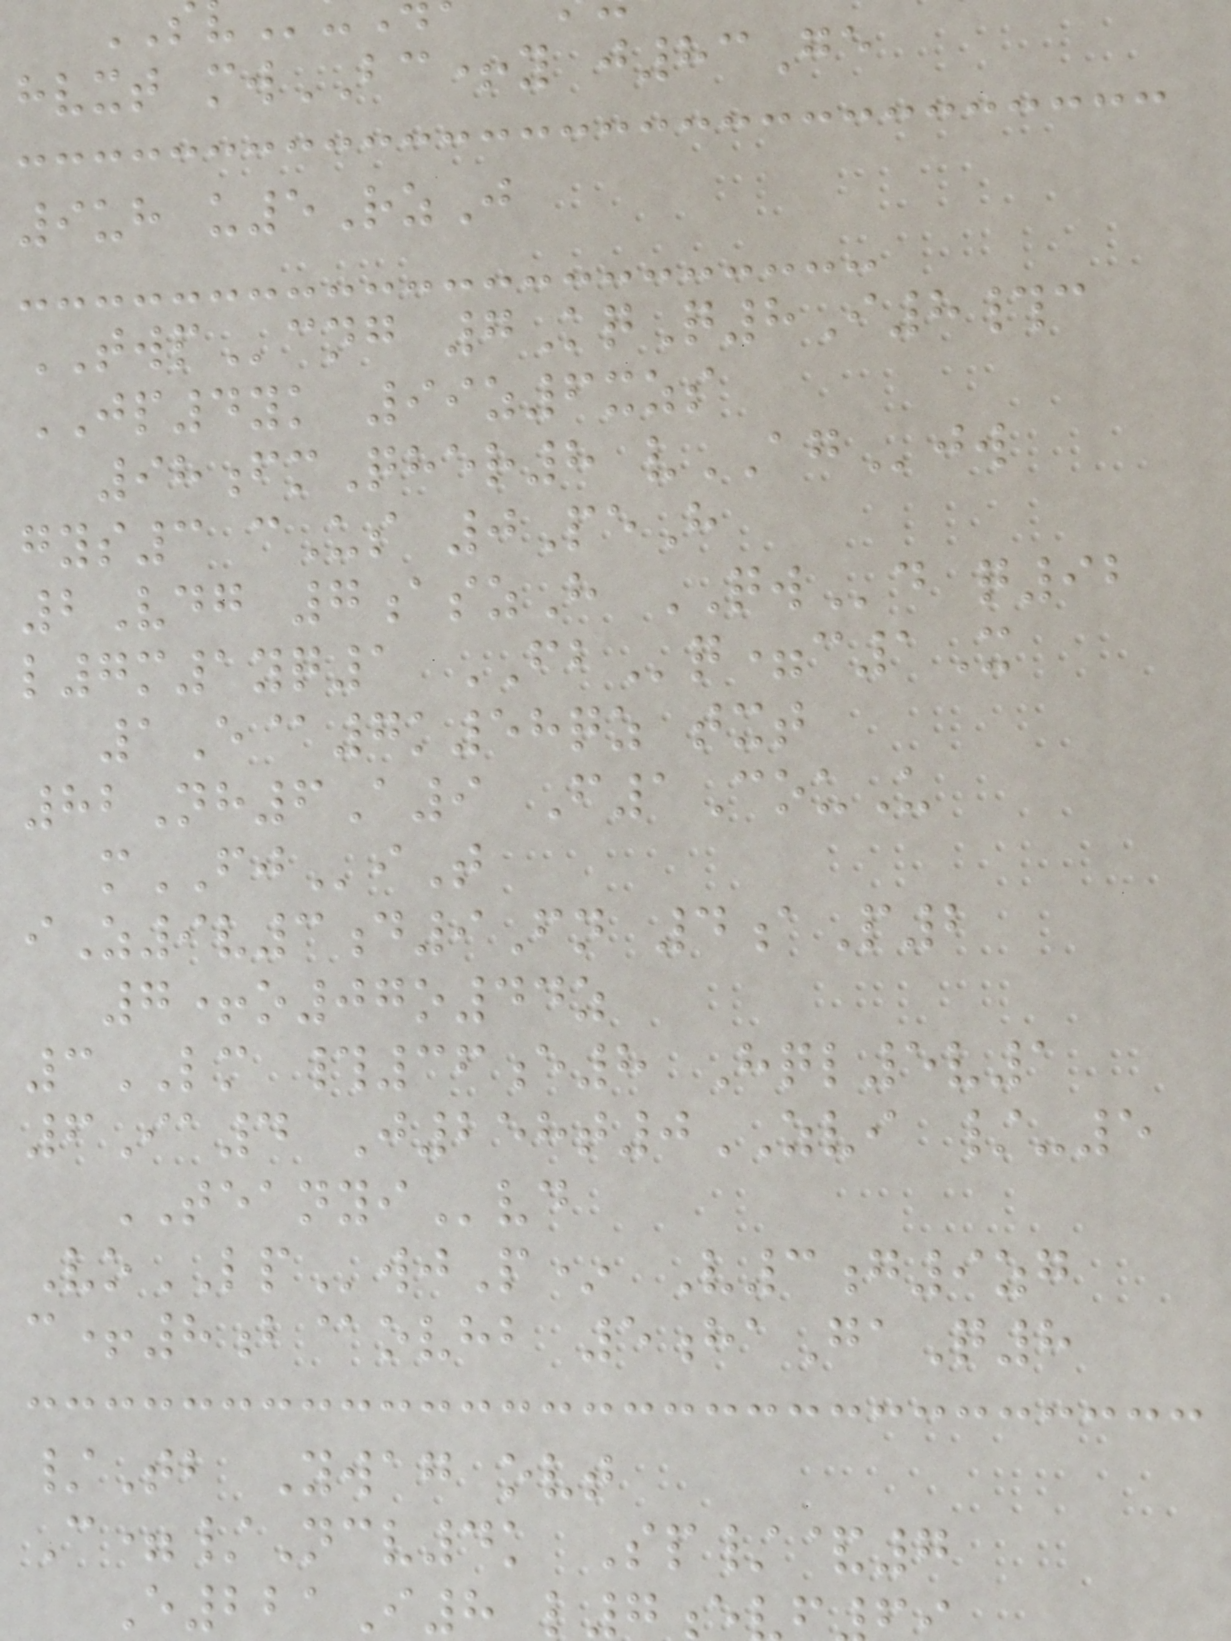hvxt mwBC+y j83Ge
9uh u5RzJ
TWPcng 7KqQ8I8#c
JP4yk 99z6xzs
98fmQher8 vAGjw
gys3 cUs 0PeH
2Vdg 7aszH QWd q92
l7m1yq1 FBq=c1X
1E@7k58qz txt
82Nh6A9 F1CouU
mFJiT
iZ9v3d9Fn 4aP2
7+o07o44z
3LM #36e8 Hql5v1
6Ia4 J258t0ZVI /-5
TEANYIvd
VoLPwjP* V3g9zg
c+8b@ovhb 5haGaQ8
/Tb Ywag ovt
C=/Ncv4k Sp/&7
E221I8 l7
